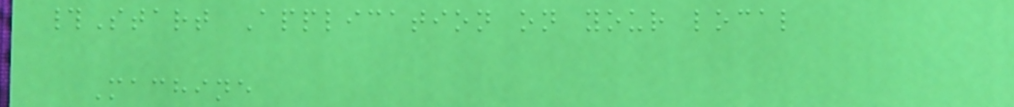#Start Application on your local
Machine
